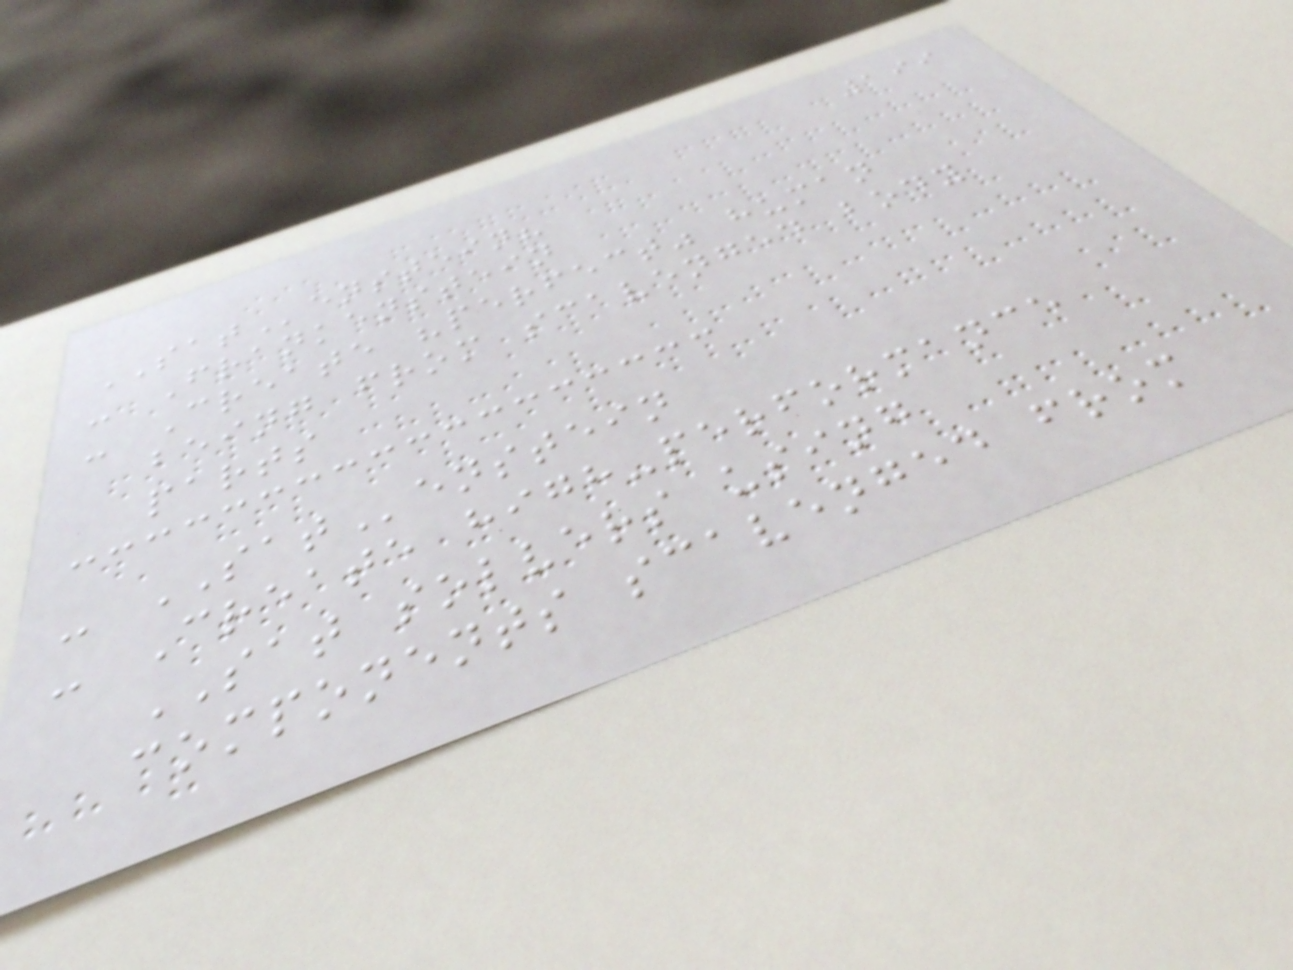199
SATenstein?
- Frankenstein
- Create "perfect" human
being from scavenged body
parts
- SATenstein
- Create high-performance
SAT solvers using
components scavenged from
